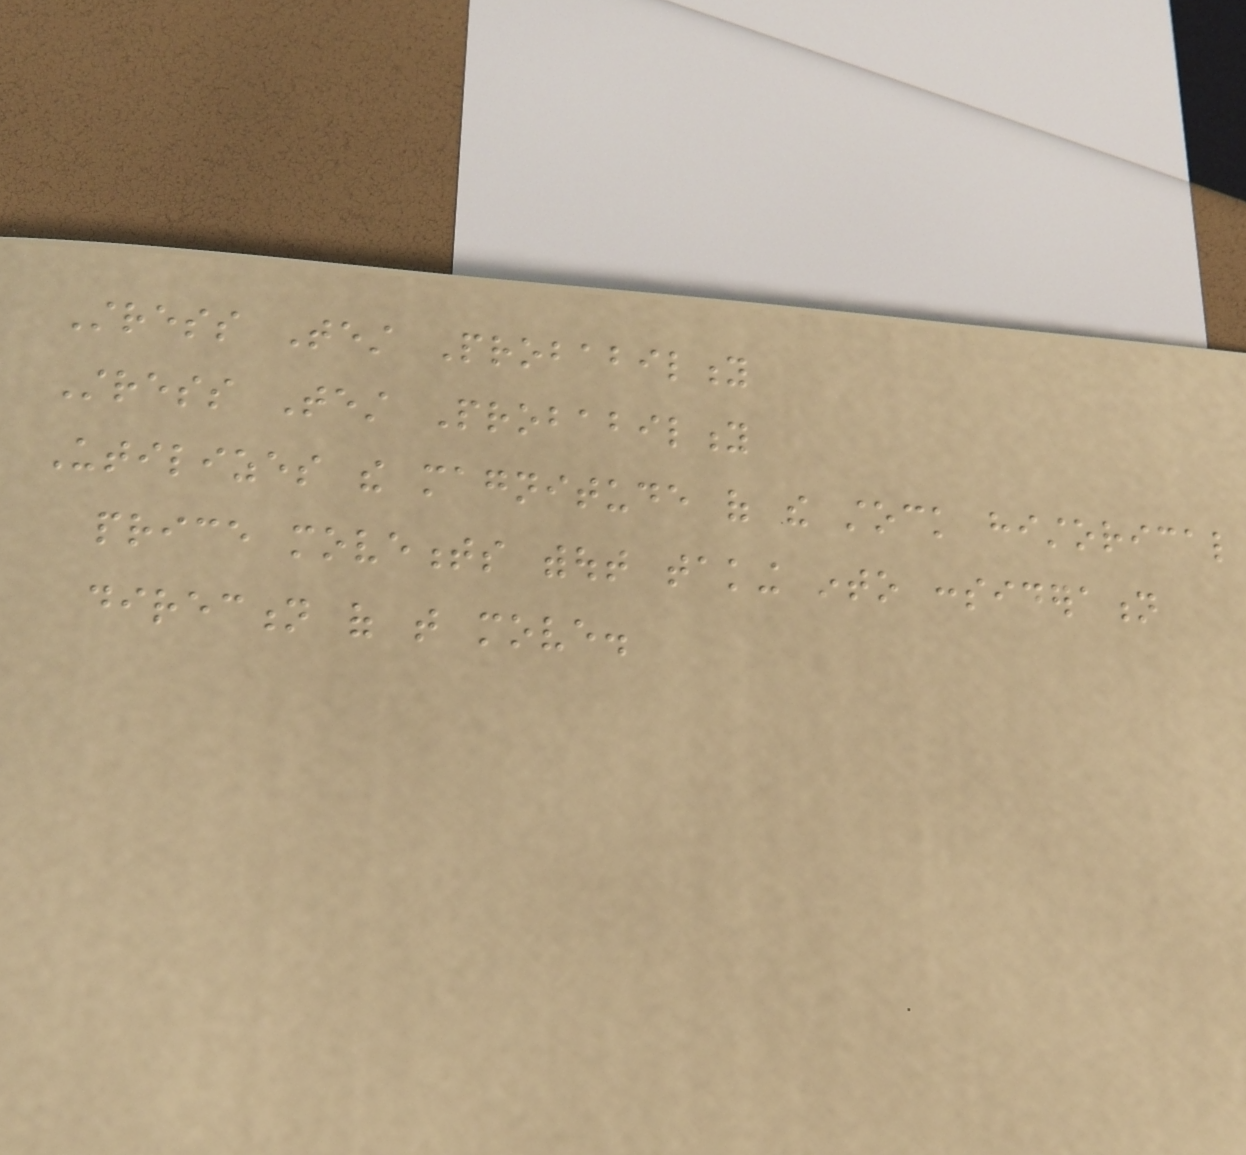Stress Test Probability
Stress Test Probability
Utilizes the magnitude of the stock historical
price movements without taking into consideration
direction of that move.
